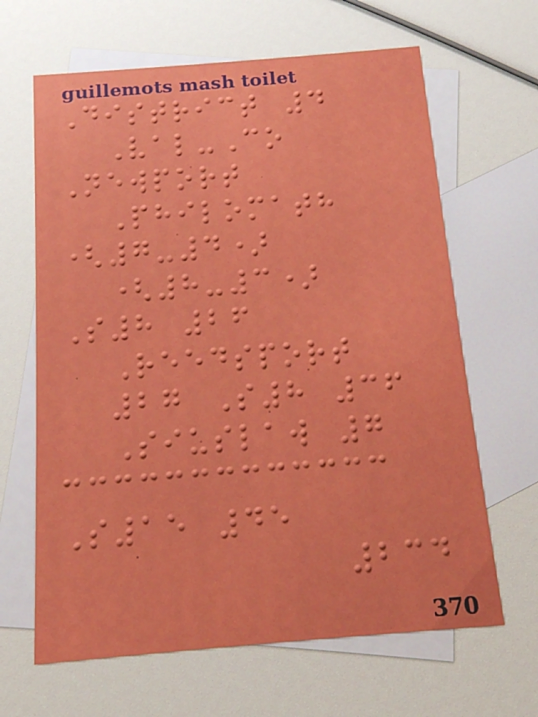District 4
Val-Co
Newport
Philomath
(7-4)
(8-3)
S8 26
Reedsport
27 S8 36
Siuslaw 7
S15 45
234
